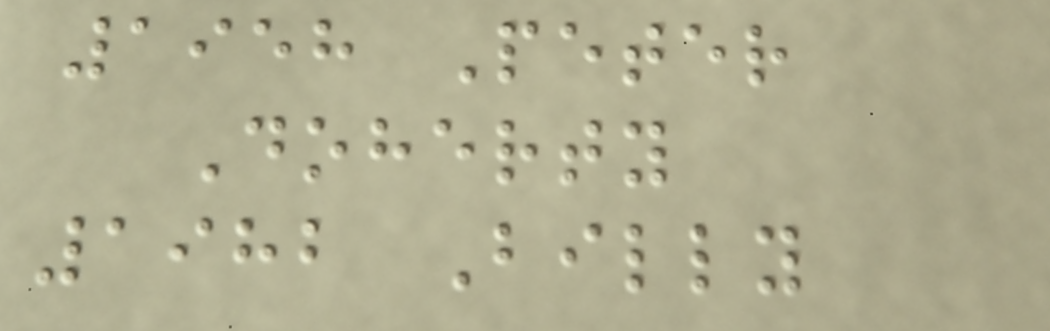1958 Peter
Doherty
1982 Billy
